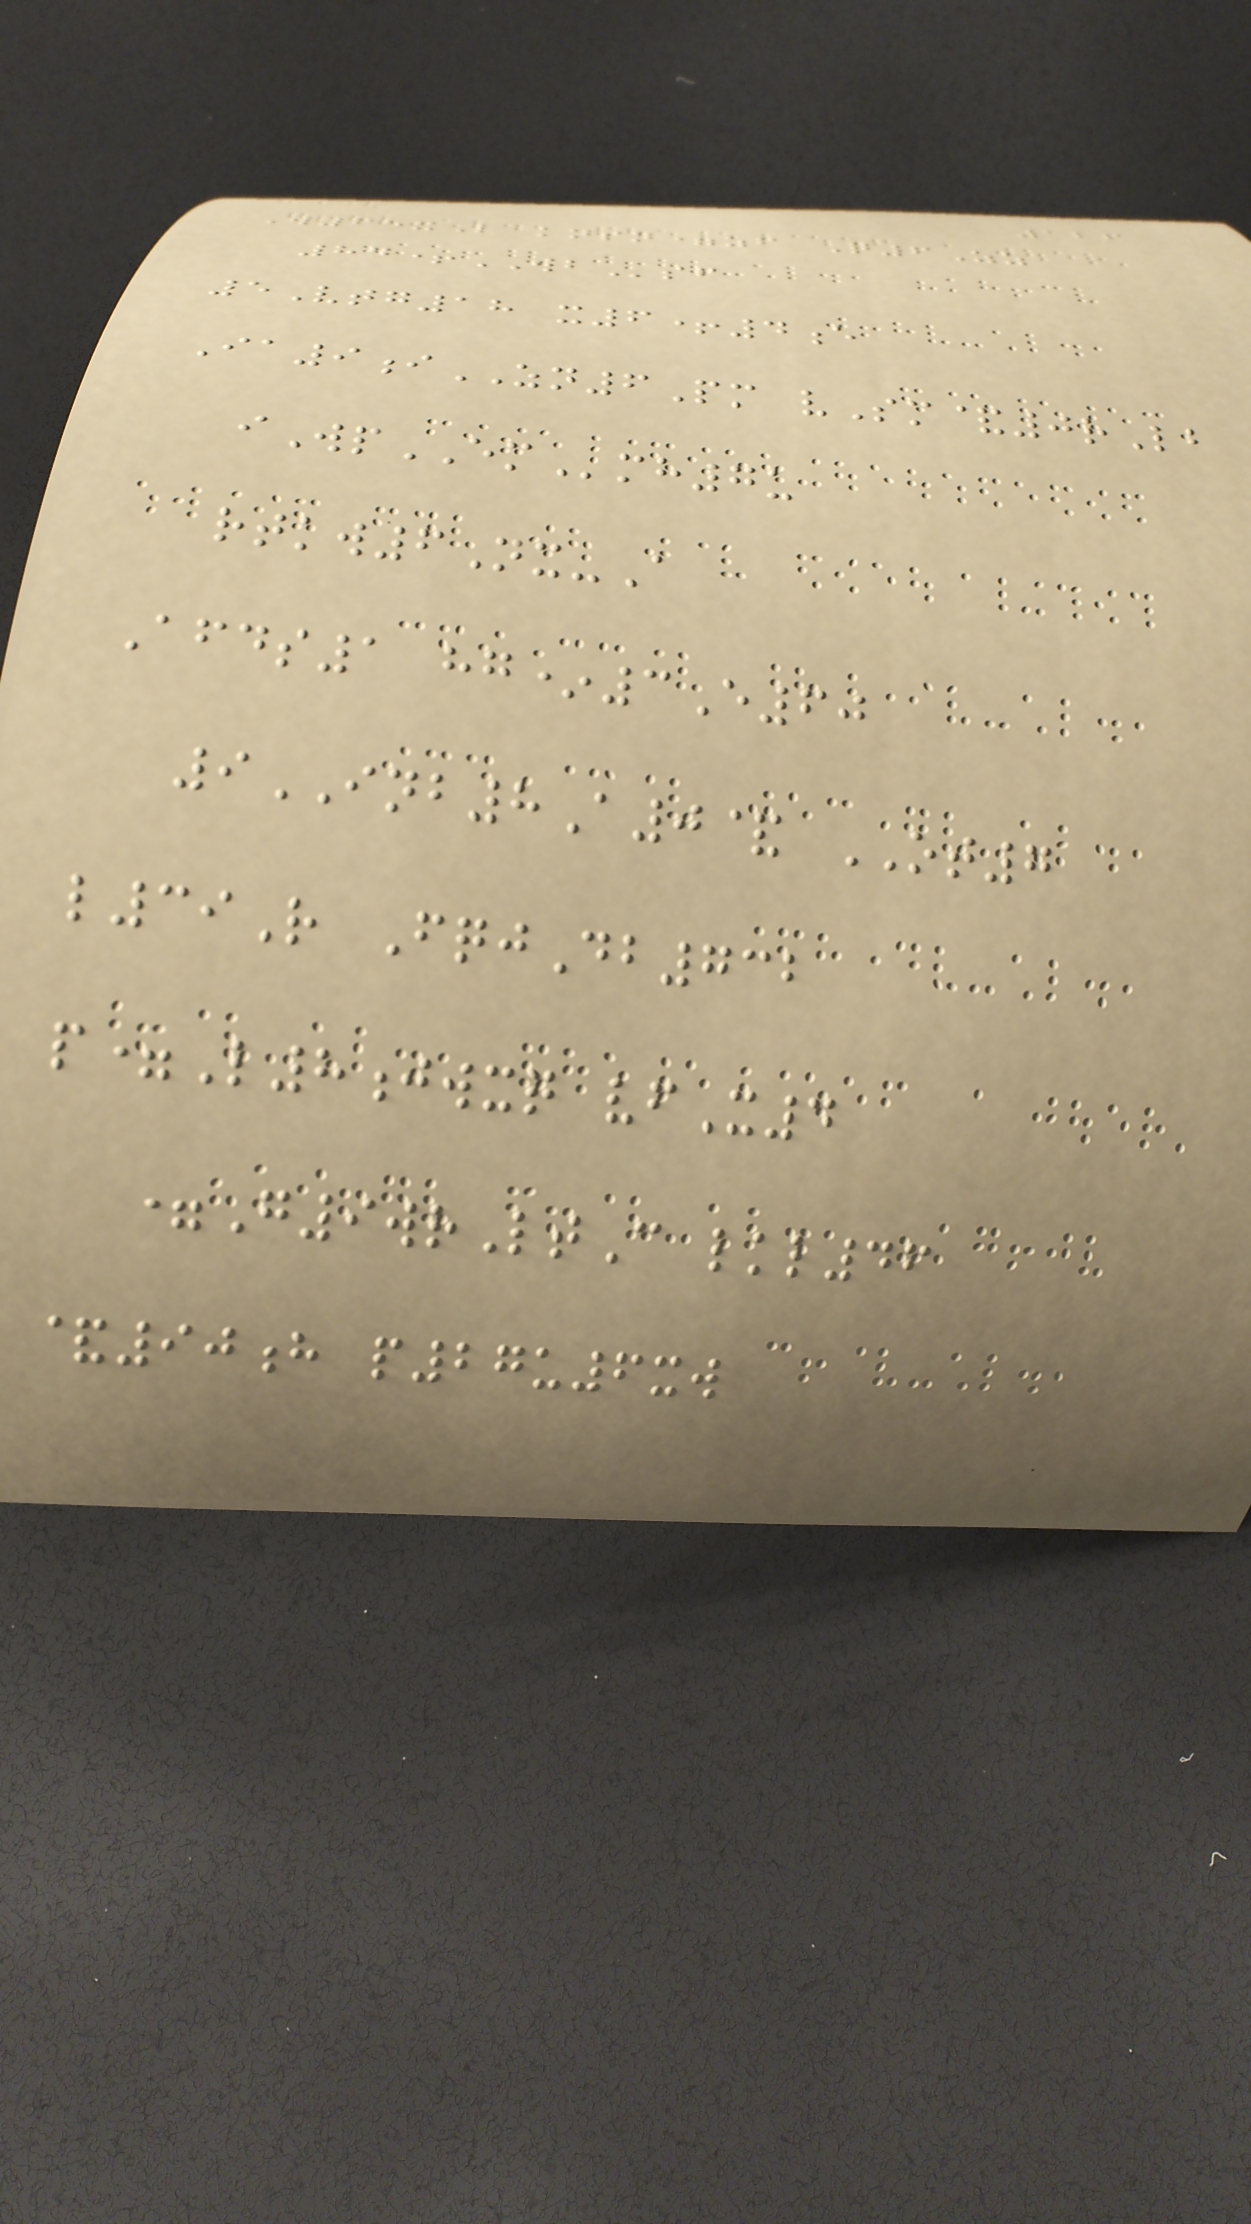126
W65xL knsn=zf Q6Zz
84+WBsf
5Vtg18 x6+4e
Ia9iZN6Pm vSm&0rLb
iWpEMmh7u
rtkw6Nx-A
Afds1 hg*3E60
9INB8A0& OT7
l39R FqjDb732
p=L8jwxq vfX4
=G9wrLtC lkl46
&90h p27u6xw
